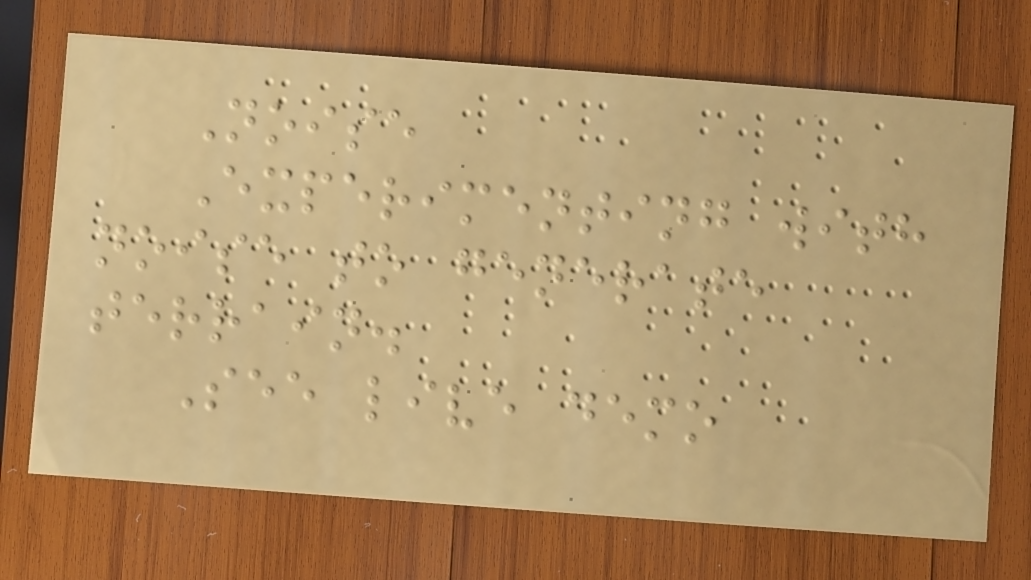Noise
Experimenting with
noise to generate
terrain.
See live demo
